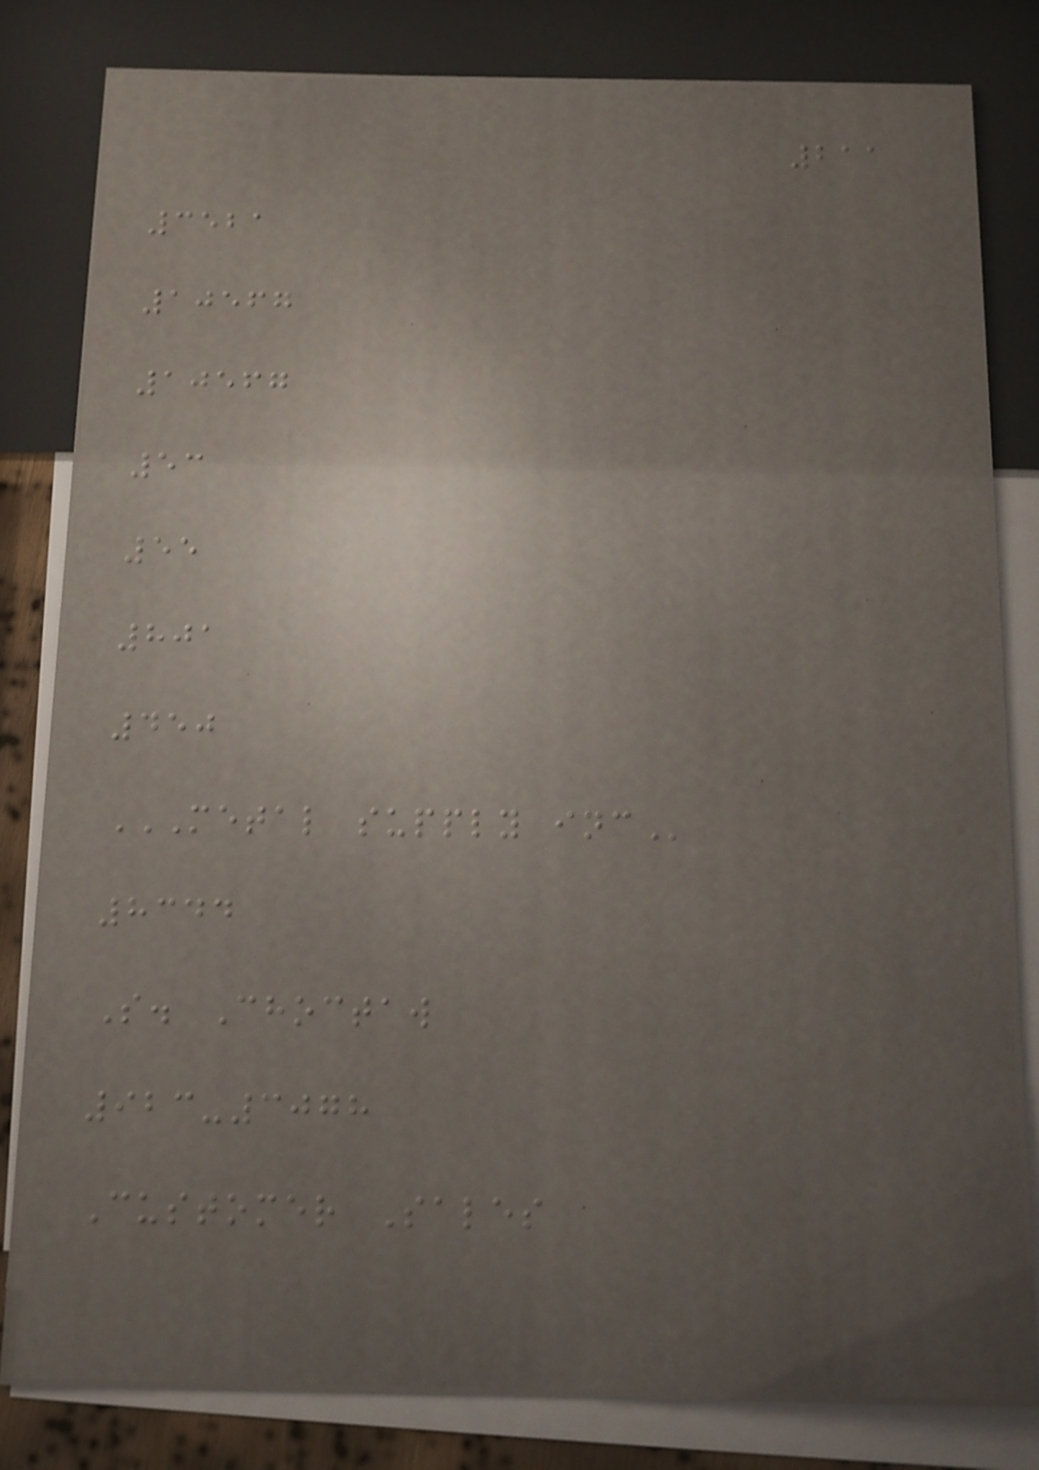211
3521
10567
10567
53
55
801
450
METAL SUPPLY INC
8344
S. Choctaw
923-3078
Customer Sales
